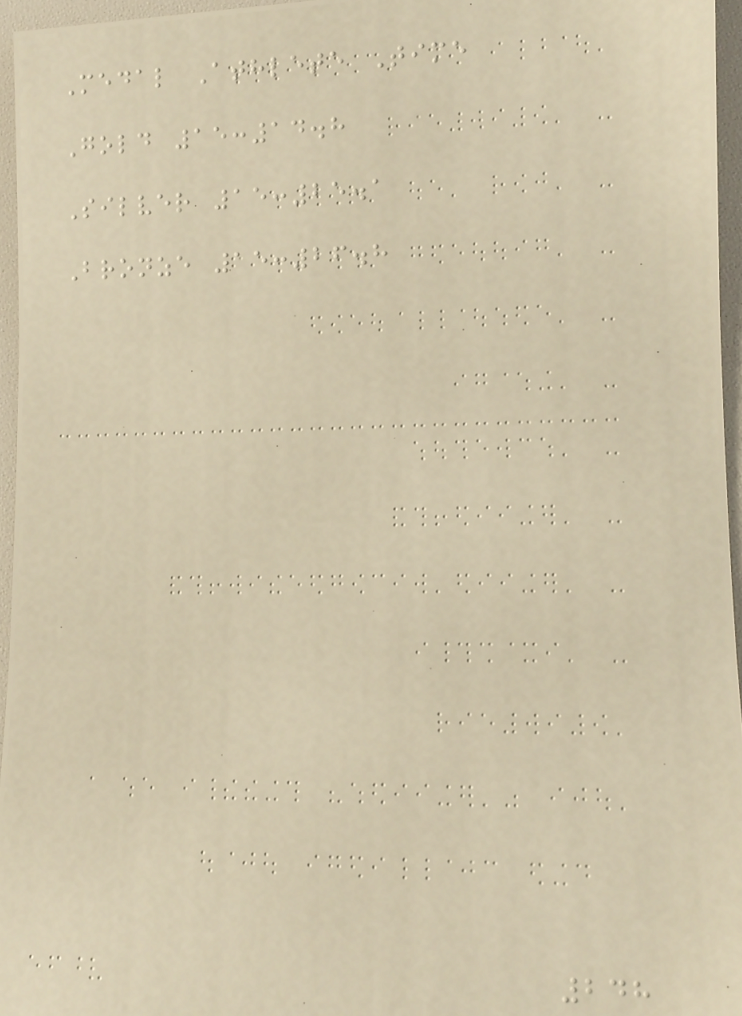Medal Athlete Time
Gold 15:14.8
Silver 15:25.1
Bronze 15:26.8
248
